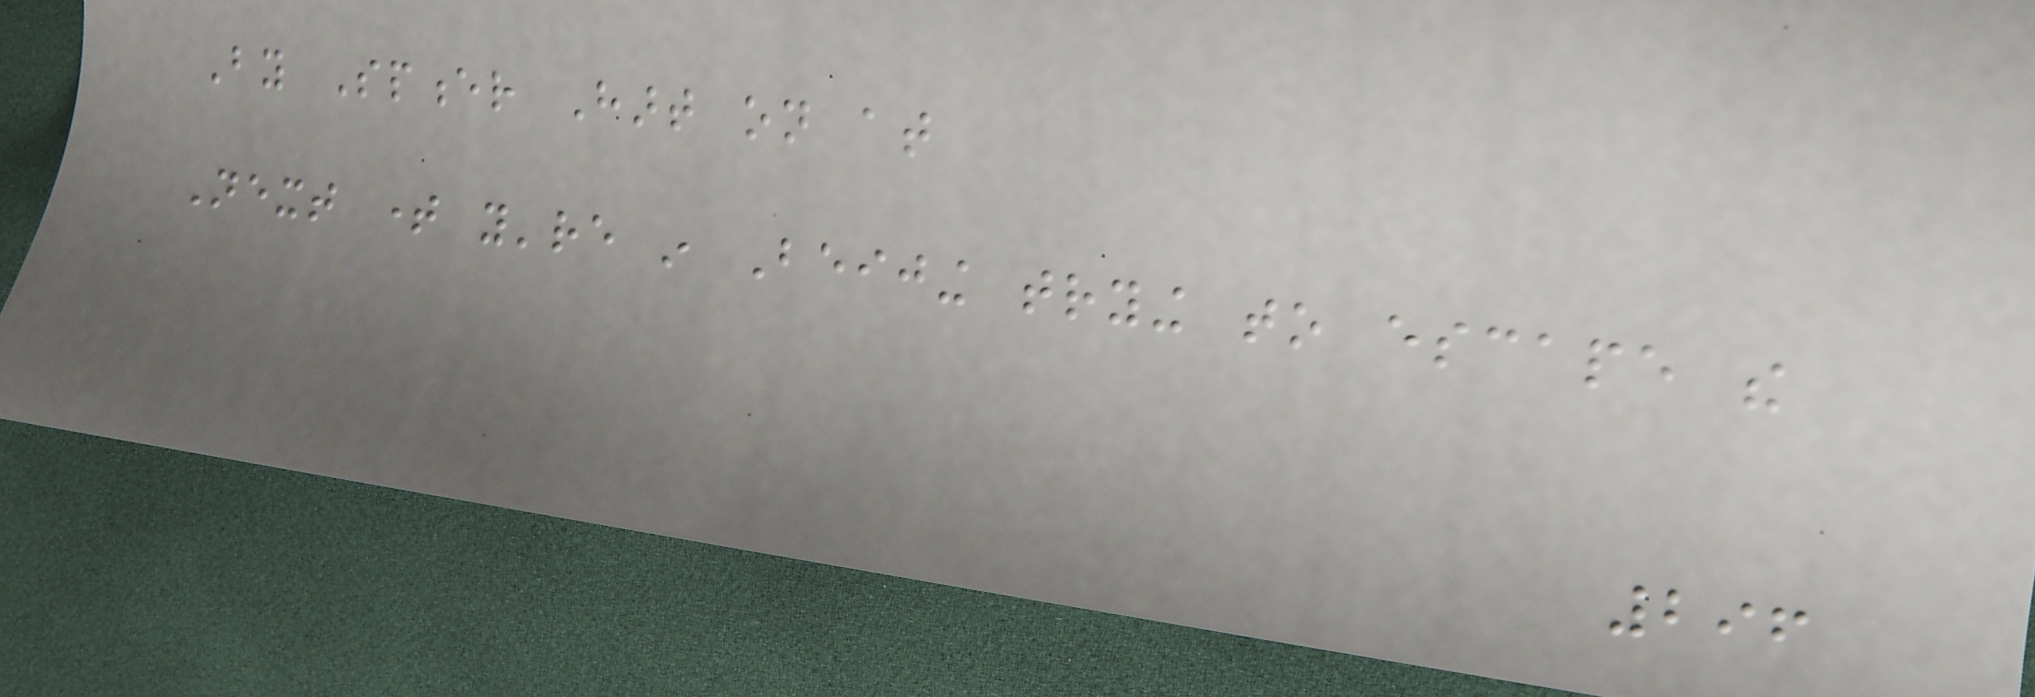By Spencer Hart on at
Next time you're in Beijing trying to escape the
296
